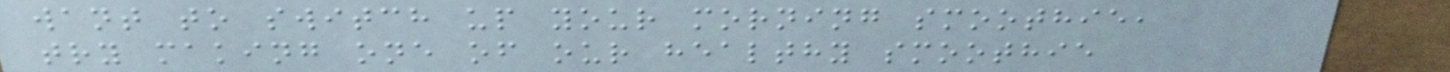want to switch up your morning smoothie,
try making one of our healthy smoothie
